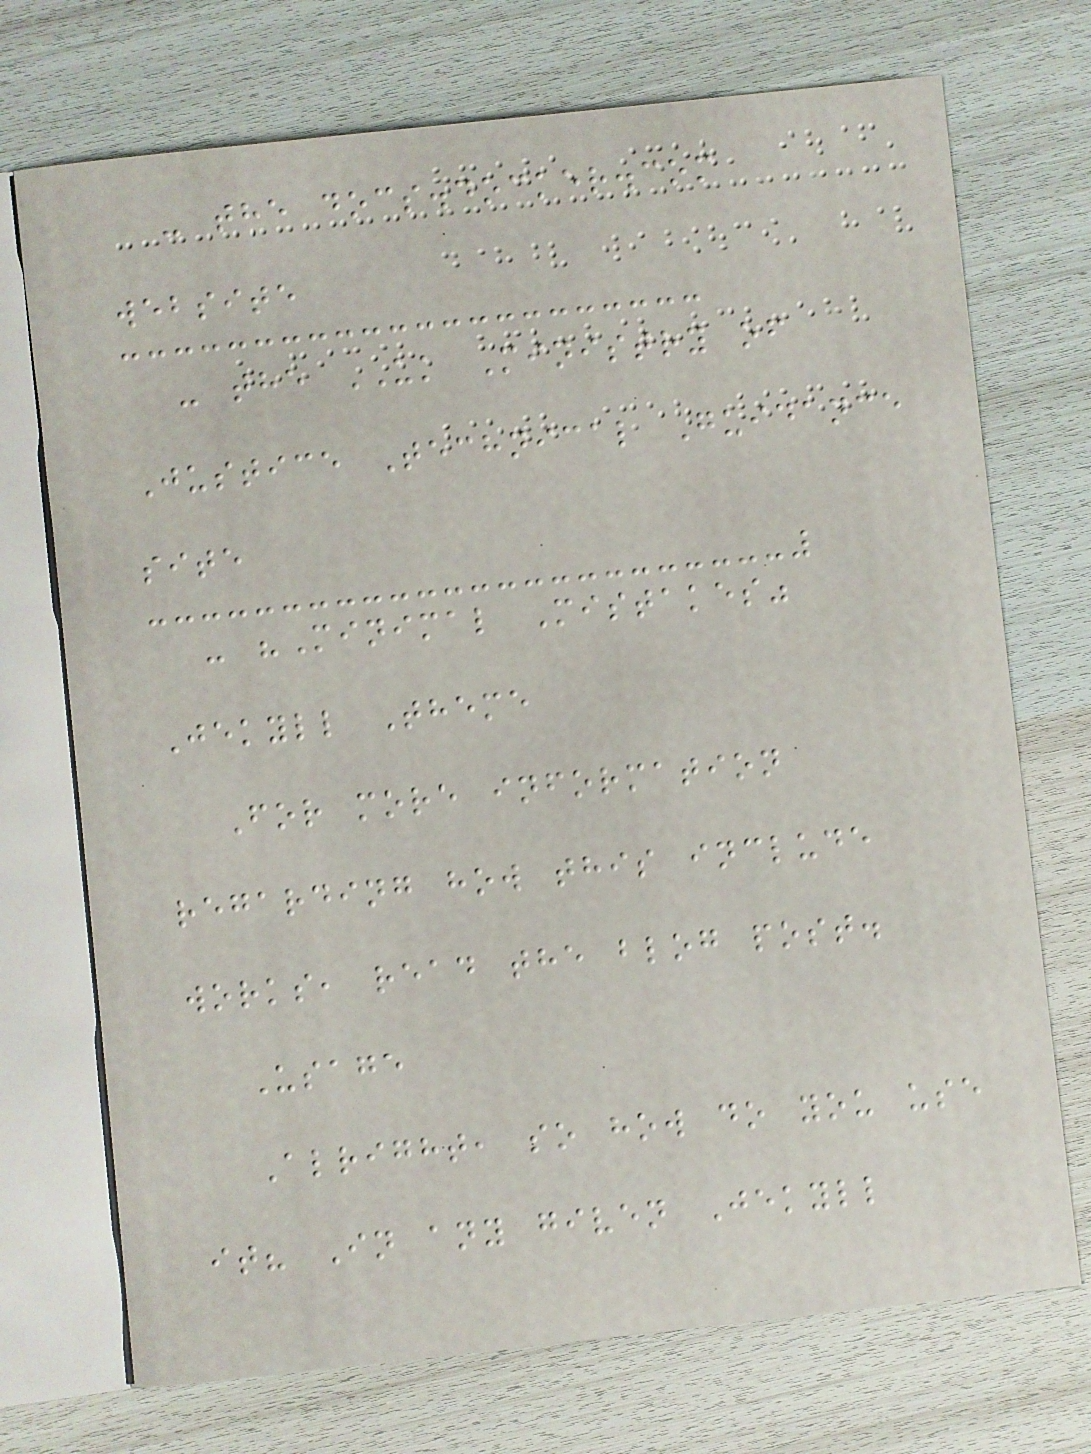- the docs.docker.com
website
- the UK Ministry of
Justice Technical Guidance
site
- "Minimal Mistakes"
Jekyll Theme
For more information
regarding how this include
works, read the blog post.
Usage
Alright, so how do you use
it? In any given Jekyll
